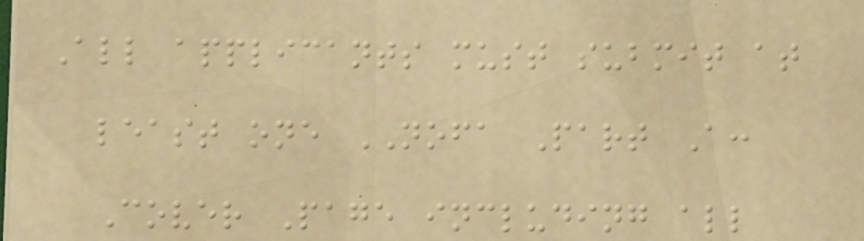All applicants must submit at
least one NOFA Part A:
Cover Page including all
